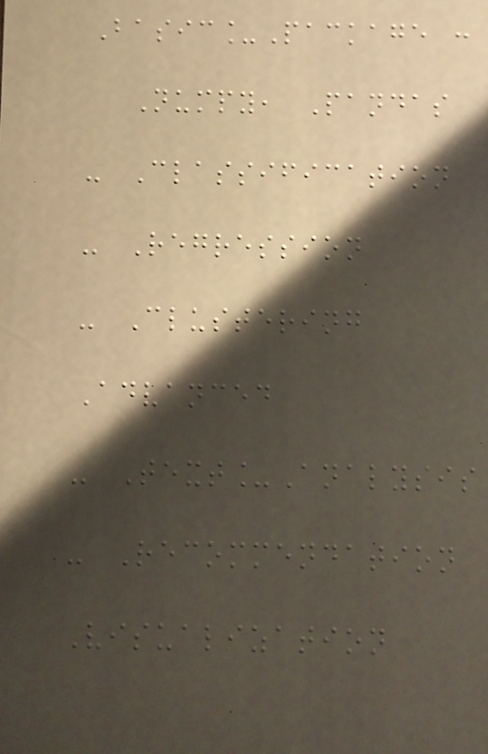Basic_Package :
Numpy, Pandas
- Classification
- Regression
- Clustering
Advanced
- Text_Analysis
- Recommendation
Visualization
